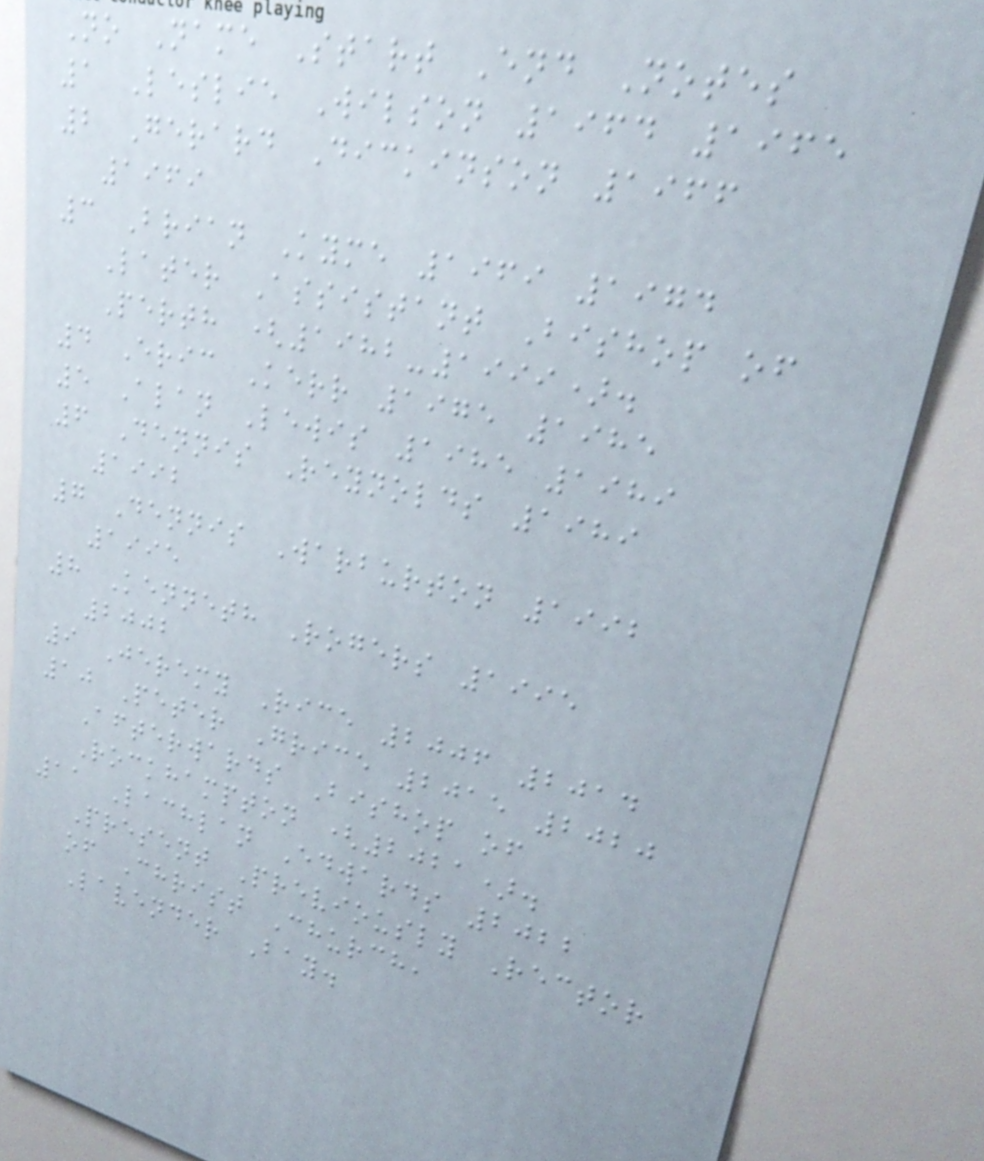No Name Start End Notes
1 Leslie Wilson 1964 1965
2 Gerard Dickinson 1966
1969
3 Brian Kyme 1969 1974
Later Assistant Bishop of
Perth (1982-1999).
4 Eric Kerr 1975 1985
5 Alan Lewis 1985 1989
6 Dennis Reynolds 1989
1992
7 Dennis Warburton 1992
1995
8 Kenneth Rogers 1995
2002
9 Jeremy Rice 2006 2014
10 Peter Grice 2015 2020
Afterwards Bishop of
Rockhampton (2021).
11 Lachlan Edwards 2022
Present Previously Rector
of Christ Church,
Lavender Bay.
